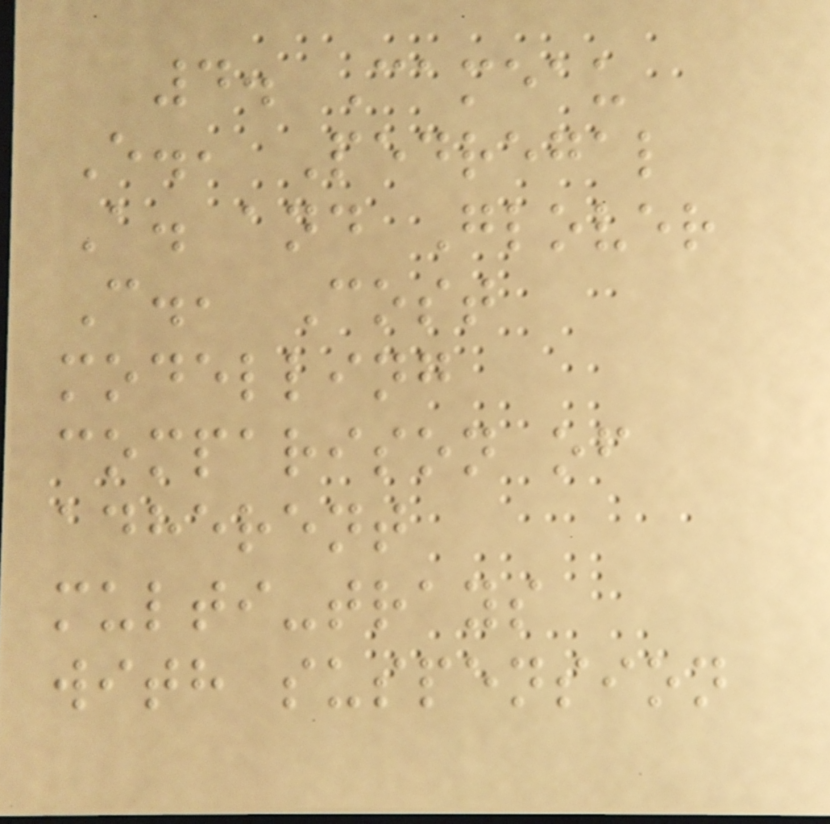4. Cameau
E., Pedregal
A. and Glover
C., Cost
modelling
comparison of
adherent
multi-trays
with suspension
